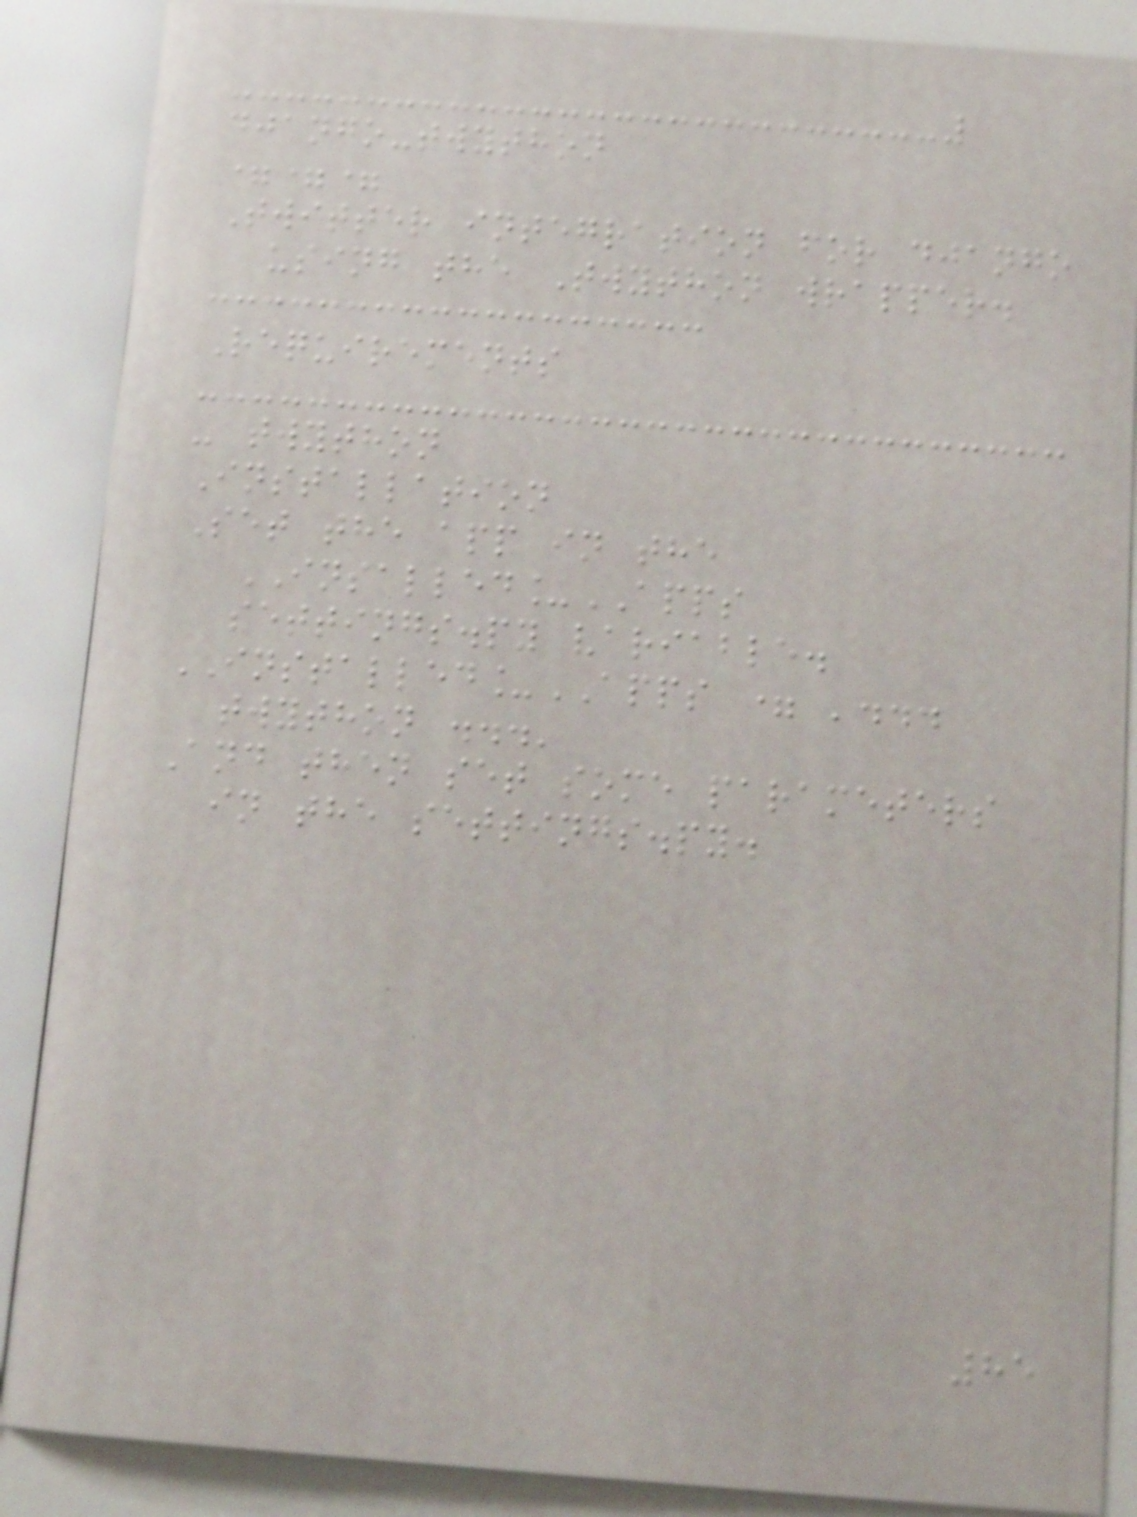django-twython
===
Twitter integration for django
using the Twython wrapper.
Requirements
- twython
Installation
Set the app in the
INSALLED_APPS
settings.py variable.
INSTALLED_APPS = '...
twython ...'
And then set some parameters
in the settings.py.
85
